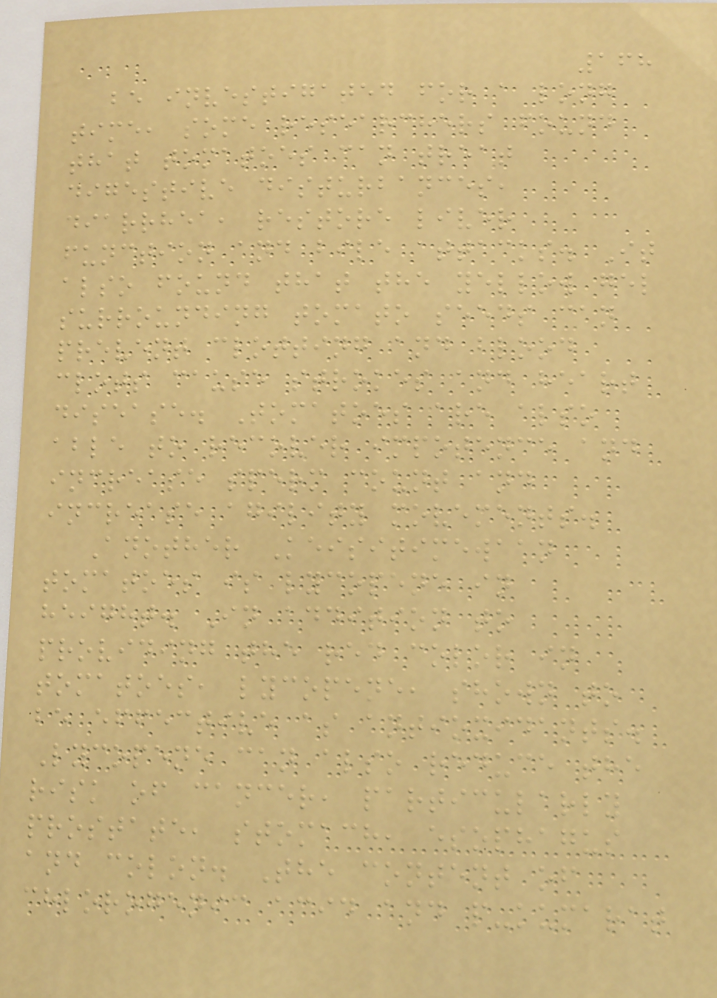168
be investigated for a long
time, some researchers found
that tomatoes can treat
digestive disturbances,
diarrhea, restore liver
function and bile attacks. It
also found that the yellow gel
surrounding tomato seeds can
prevent clotting and blood
clots cause strokes and heart
disease. Tomatoes are also
able to recover impotence and
increase sperm count and
increase agility movements.
Another Keisitimewaan
tomatoes is lycopene in
height. In addition to
providing the red color in
tomatoes, lycopene, shown to
be effective as antioxidants.
Lycopene can also reduce the
risk of cancer, particularly
prostate, stomach, esophagus
and colon. The content of
chlorogenic acid and p-kumarat
